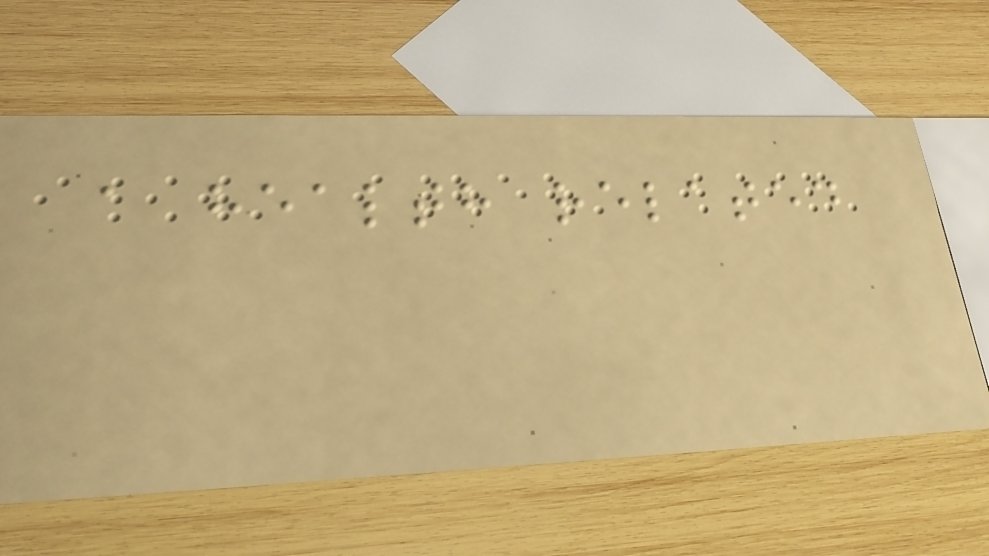a health related
